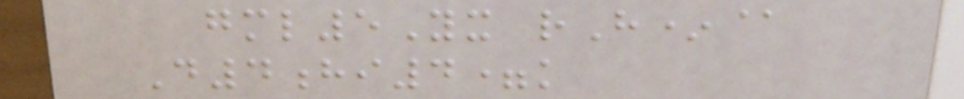gml5Yx rH*@
D4hi4=k
